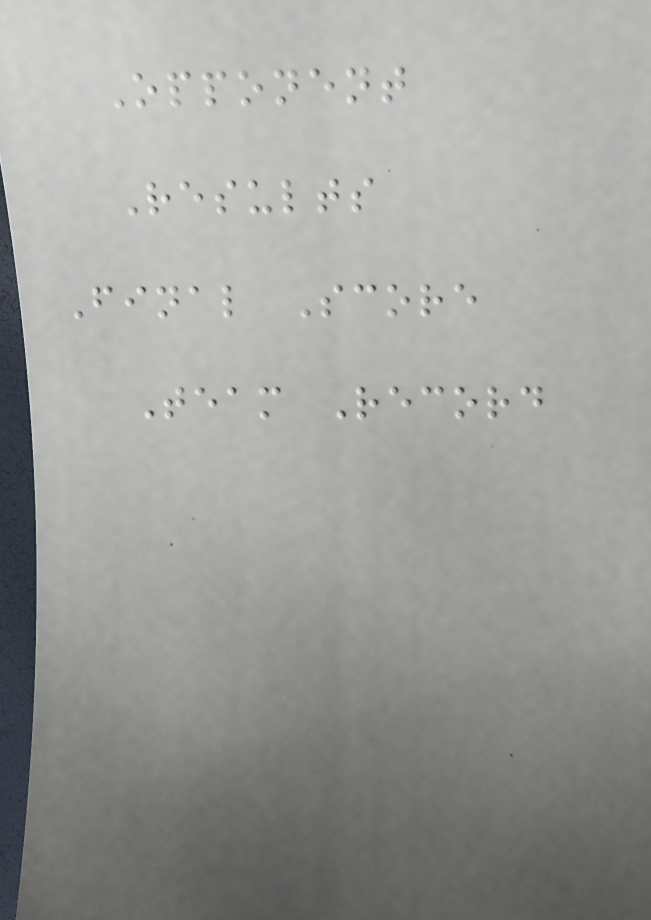Opponent
Results
Final Score
Team Record
